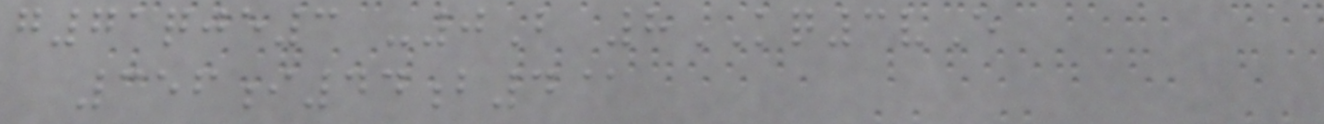g71qje3 -0B 8KQ3vE
356i44b4@
